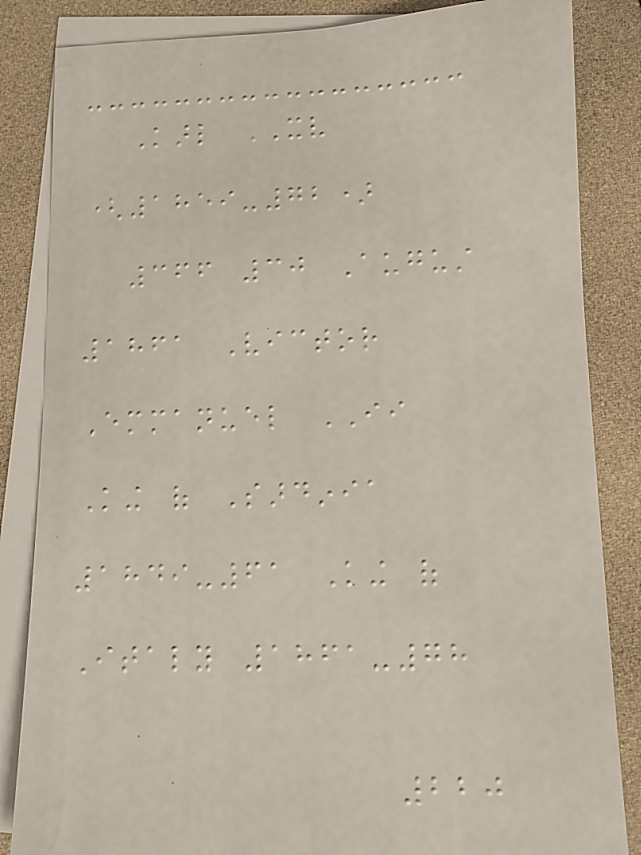Karl XV
(1859-72)
366 30 August
1861 Victor
Emmanuel II
King of Sardinia
1849-61 King of
Italy 1861-78
220
